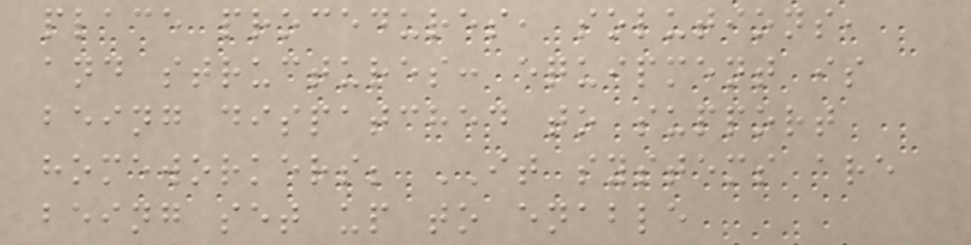place procedures, solutions,
and structures: equipment is
being dispatched to support
homeworkers; IT systems are
being set up to enable
